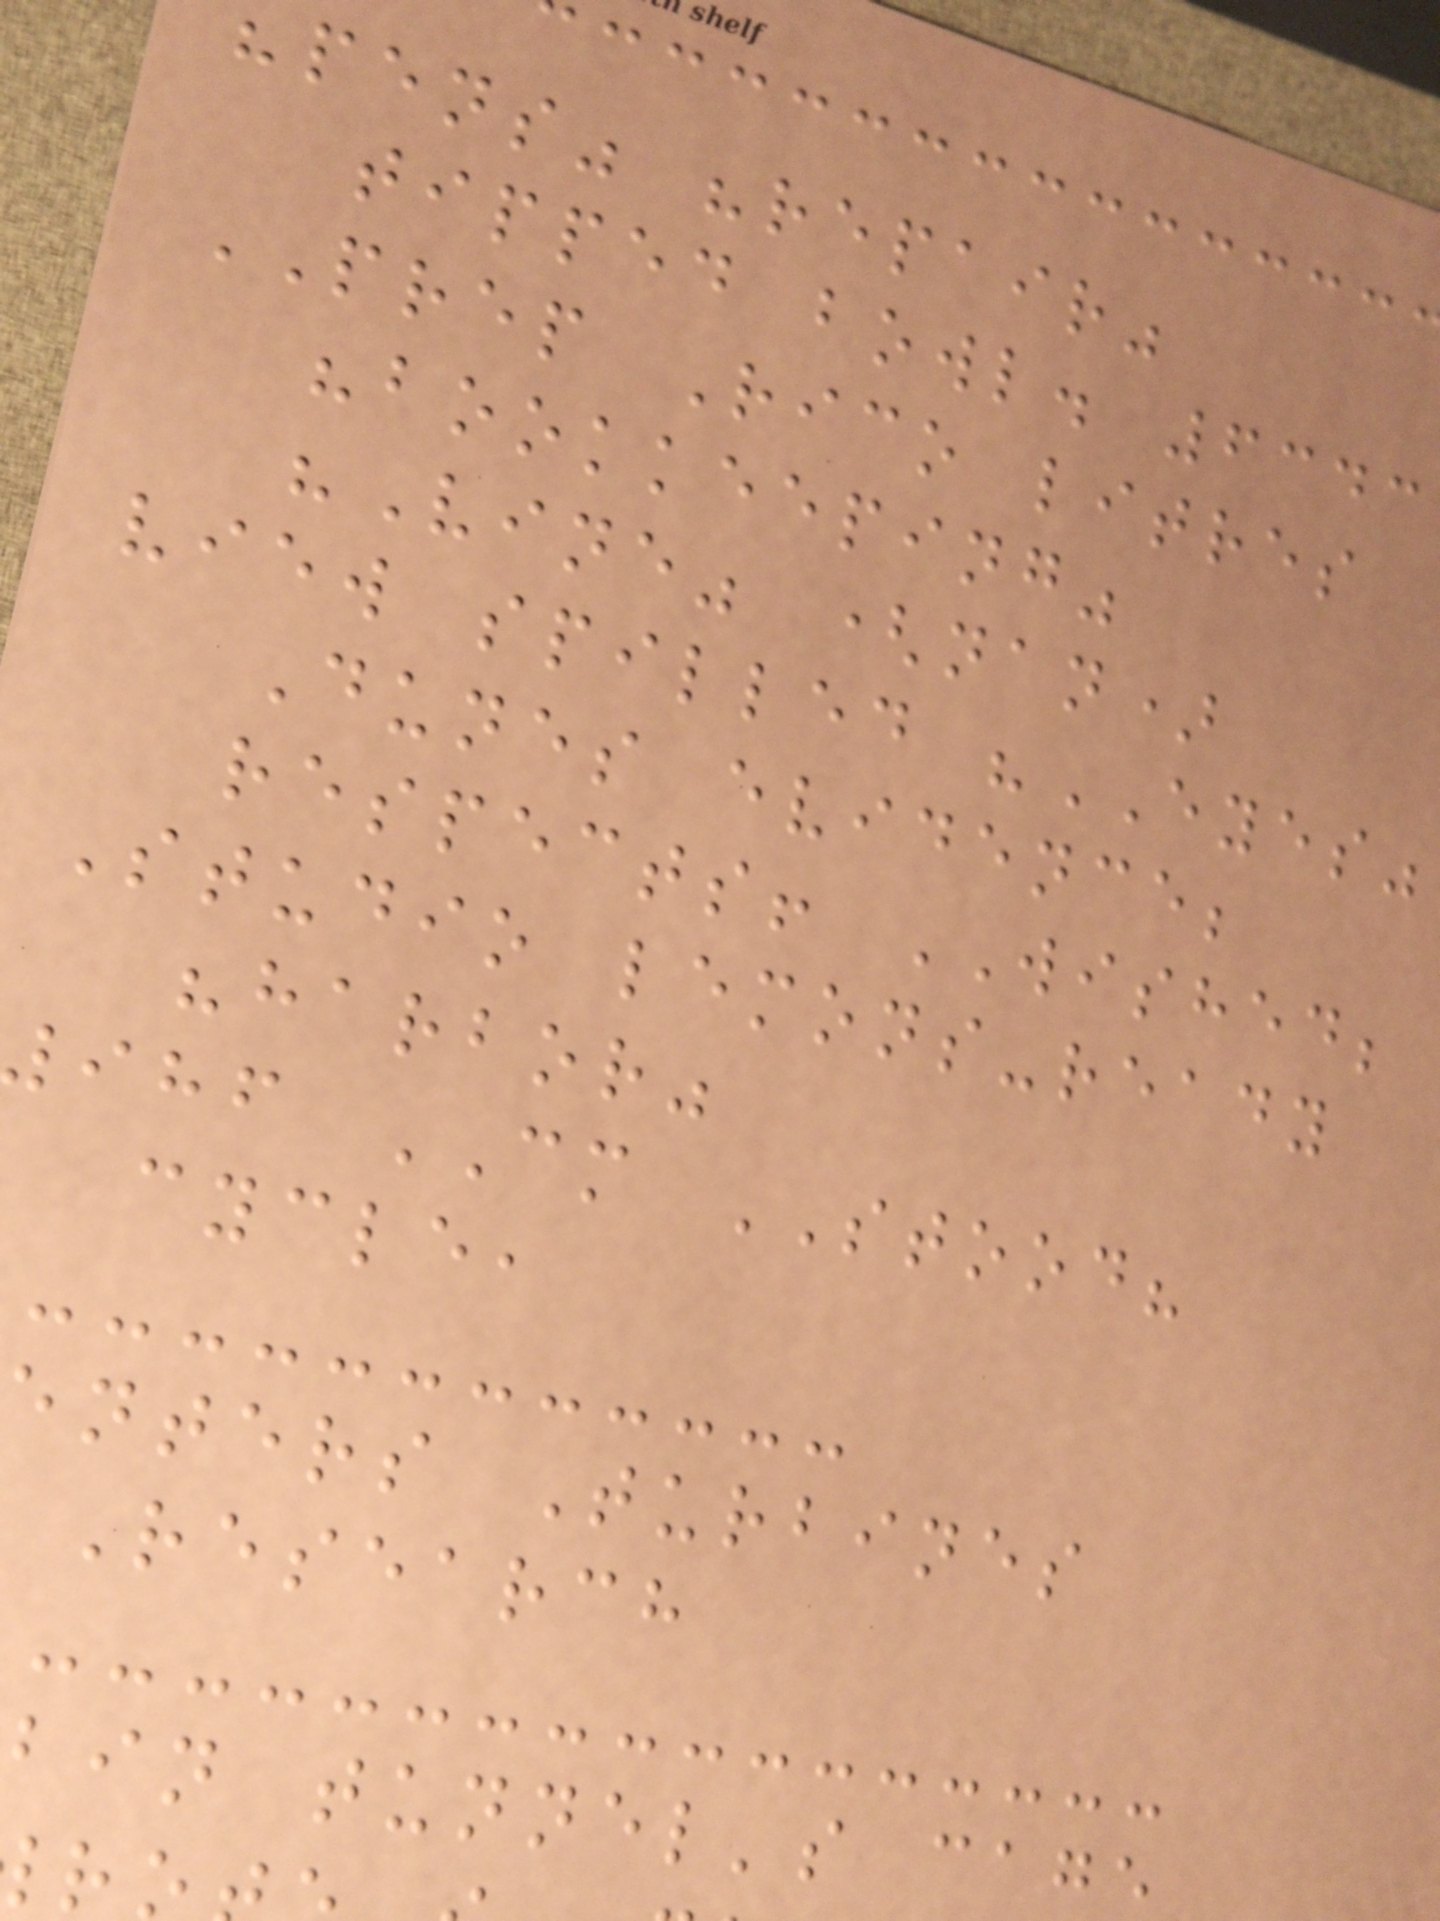pens" "repair"
tipped bowl. 6343
PREP Rico litres
"bookkeeping"
"Vine" (nan)
view spilled "EYES"
Dunes evidence;
respects! WISHED;
Studio lemons-ready
"harbor"
ihf CM STOOD?
cycle,
enters Turbines
Research
bin tunnel's cage
